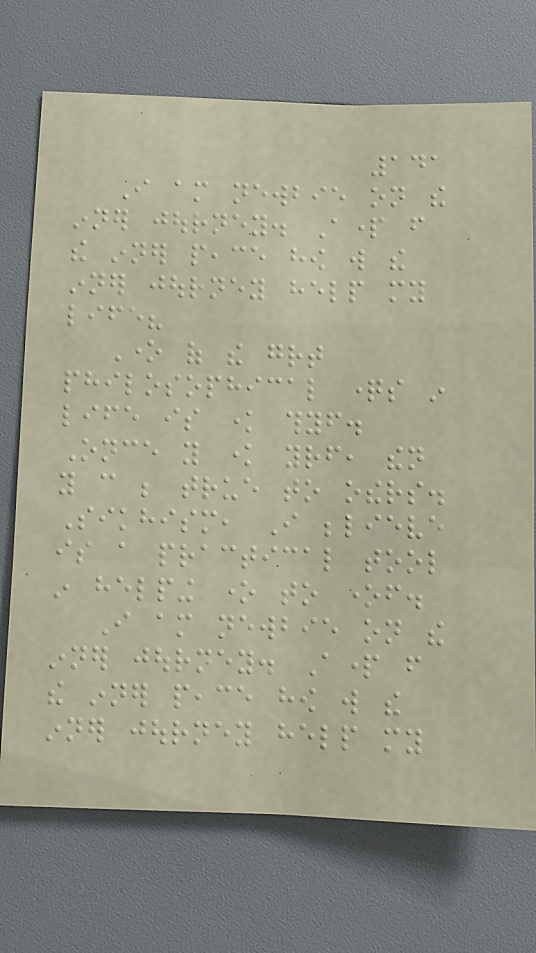141
I am newbie on the
inner journey. Apart from
the inner peace how will the
inner journey help my
life?
One of the great
philosophical questions in
life is know thyself.
Once you know yourself, then
you can be true to others.
Sikhism, I believe
is a practical tool
in helping one to oneself.
I am newbie on the
inner journey. Apart from
the inner peace how will the
inner journey help my
